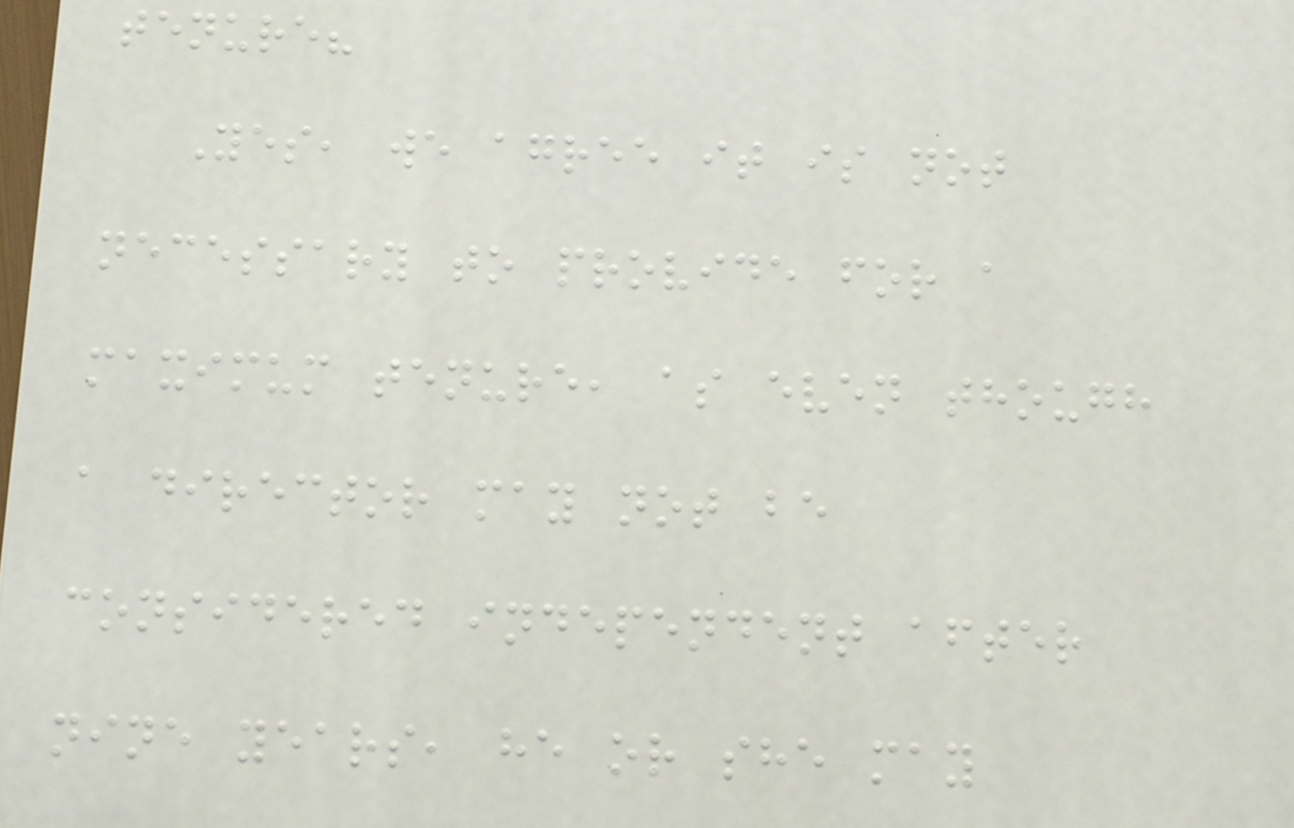tenure?
Yes, we agree it is not
necessary to provide for a
maximum tenure, as even though
a director may not be
considered independent after
nine years, he or she may
